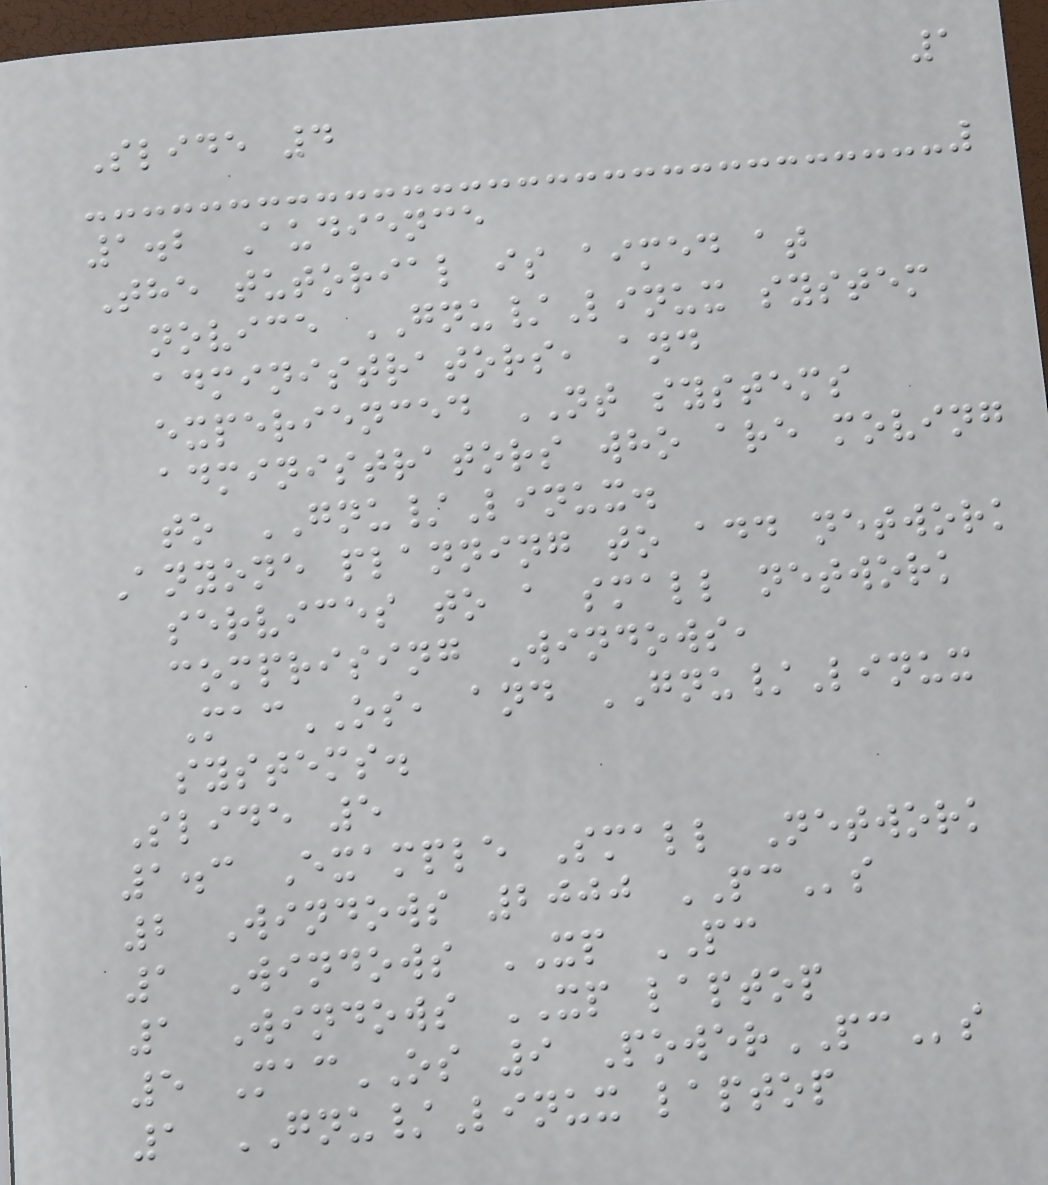1
Slide 4
1.2 Audience
The tutorial is aimed at
novice GNU/Linux system
administrators, and
experienced NT systems
administrators who are moving
to GNU/Linux.
Anyone planning to add network
services to a small network
comprising Windows,
MacOS, and GNU/Linux
systems.
Slide 5
1.3 Example Small Network
2 Windows 2000 PCs
1 Windows XP PC
1 Windows XP laptop
5 MacOS 9 PowerPCs
1 GNU/Linux laptop
